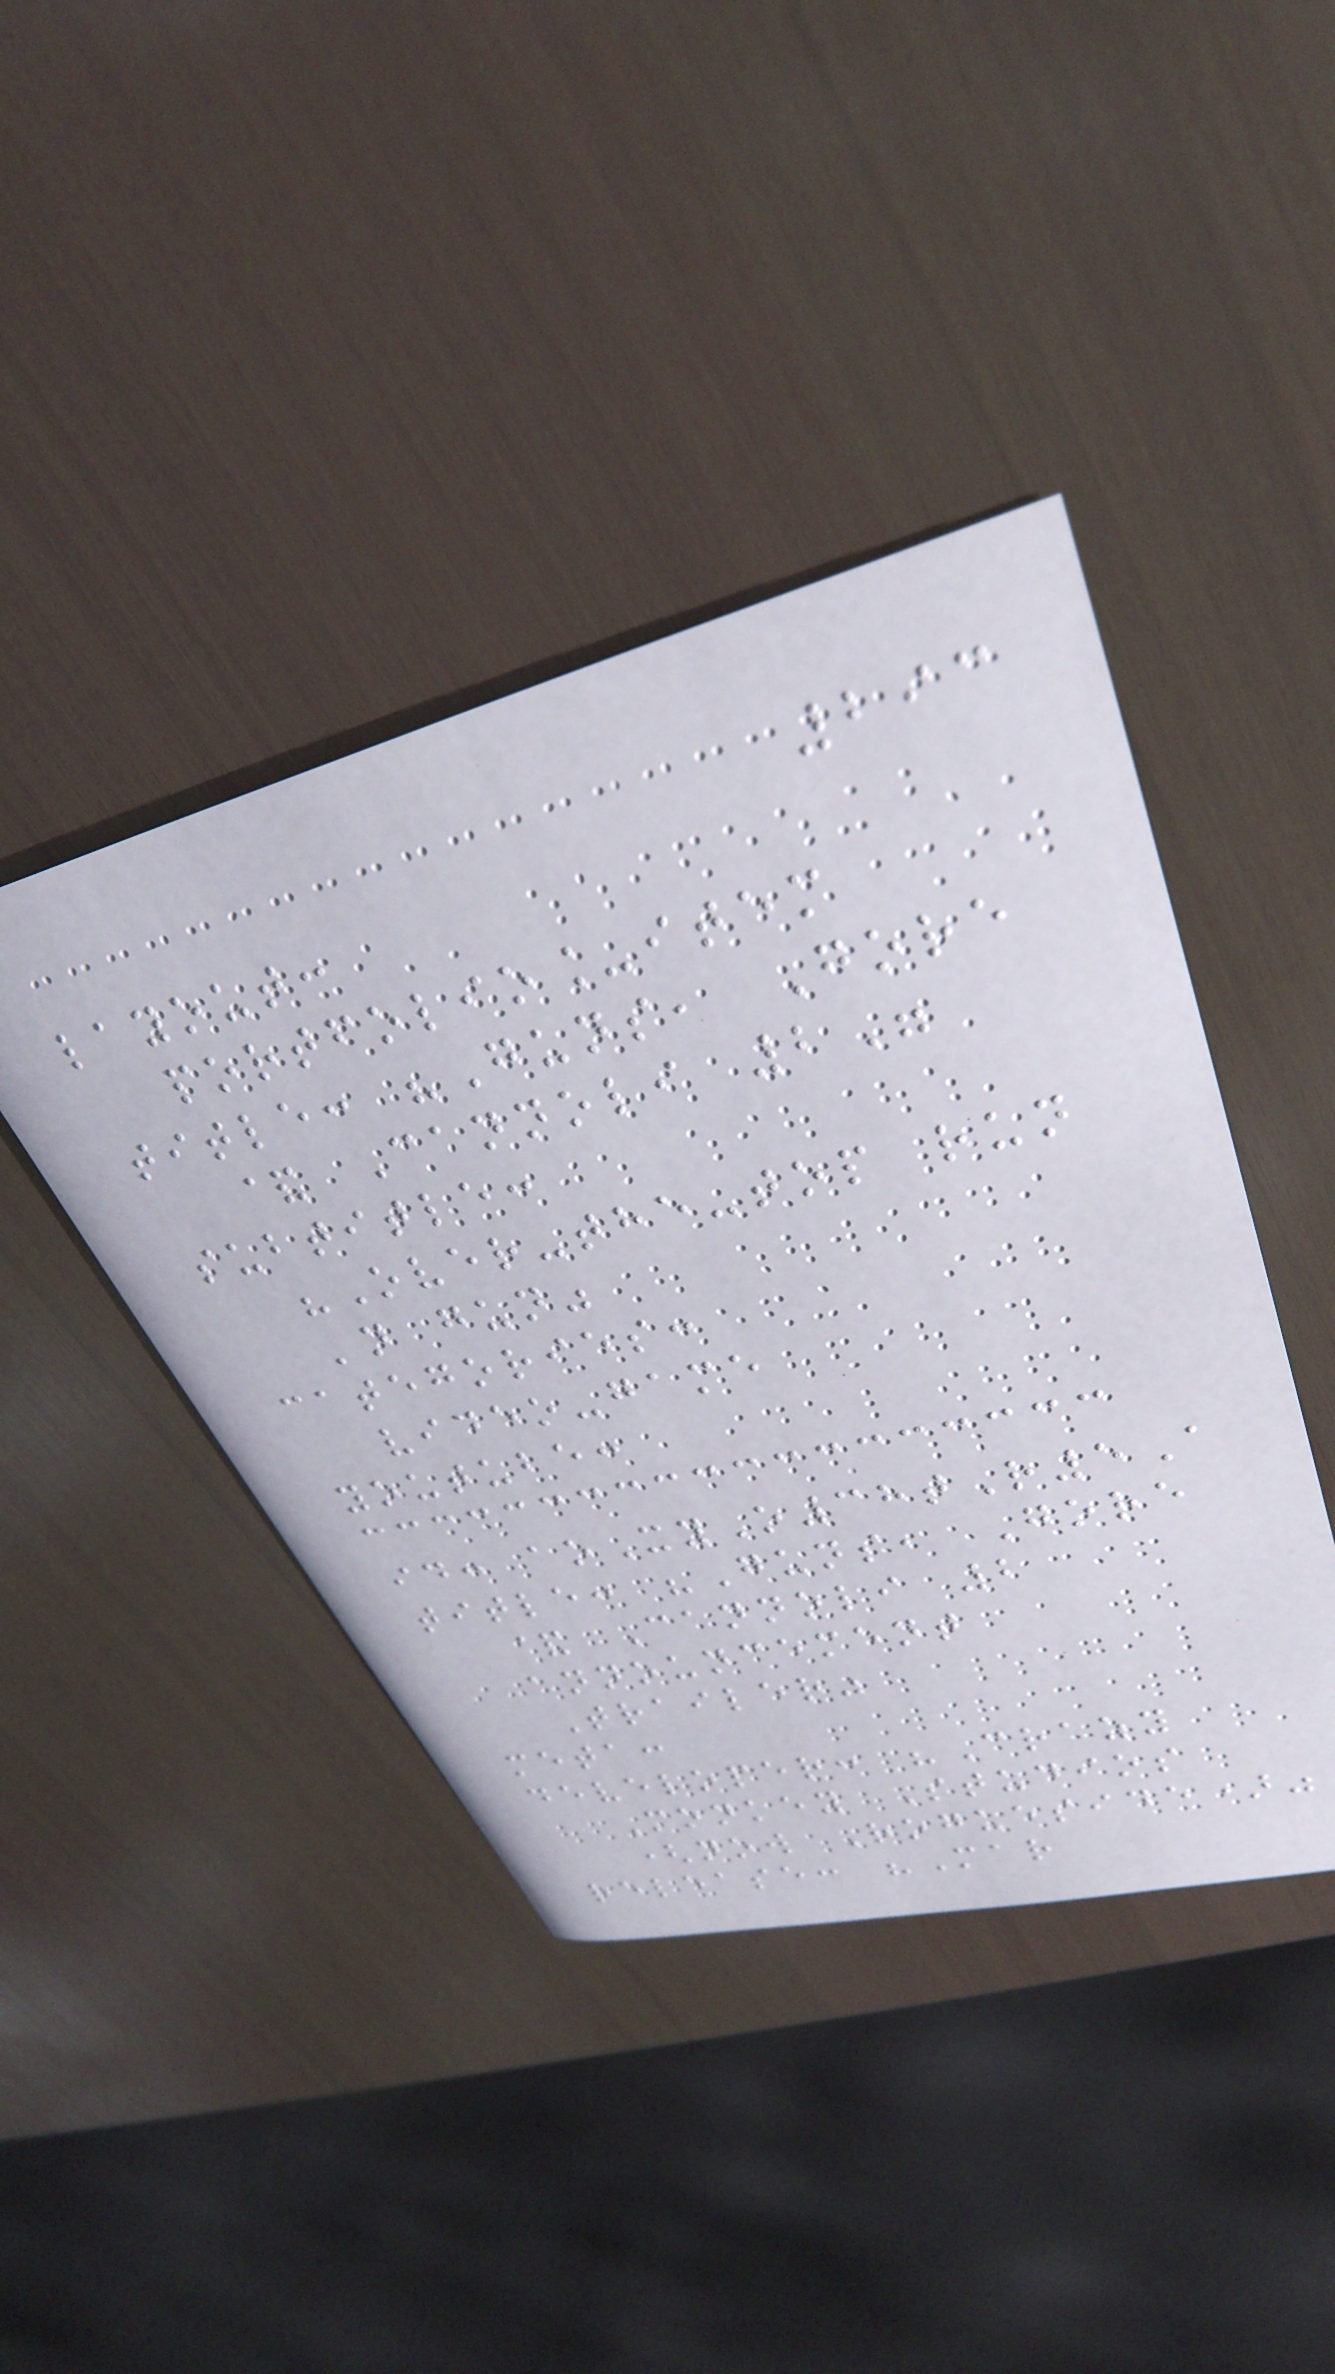293
layout:
portfolio_item
title: "Guns, Gore
& Cannoli 2"
subtitle:
"Over-the-top run
'n gun"
categories:
video-game
youtube:
id: aoXyO38tR5A
title: "Guns, Gore
& Cannoli 2
announcement
Trailer"
meta:
developer: "Crazy
Monkey Studios
(now Rogueside)"
release: "Mar
